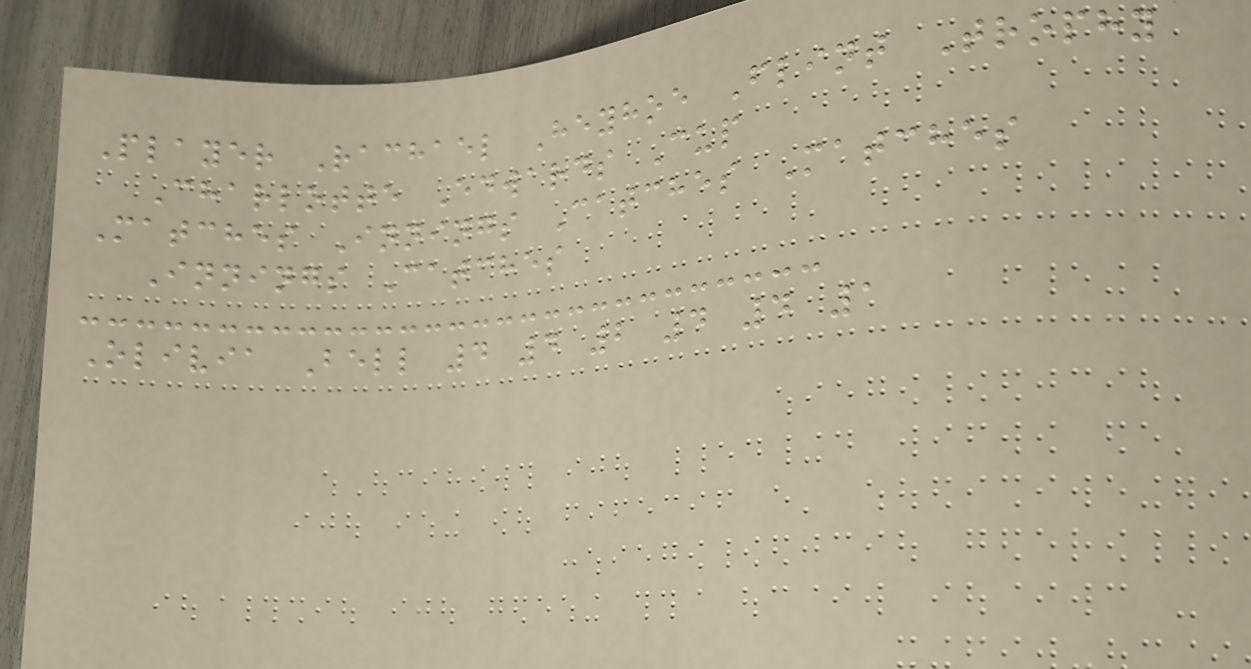Player Rachael Heyhoe Flint Trophy
Charlotte Edwards Cup
Matches Innings Catches Matches
Innings Catches
Olivia Bell 4 4 2 4 4 1
